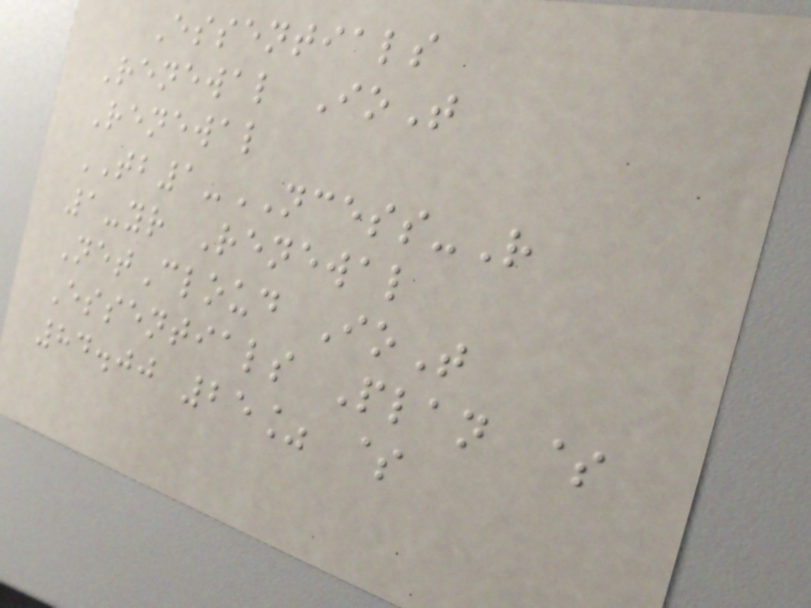Essentials
Renewal IoT
Renewal
TB1-NCESS-R
1-yr Renewal
NetCloud IoT
Essentials Plan $
84.00 25% $
